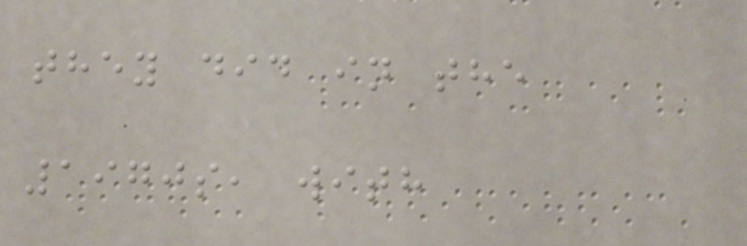they did in the
1970s, with
